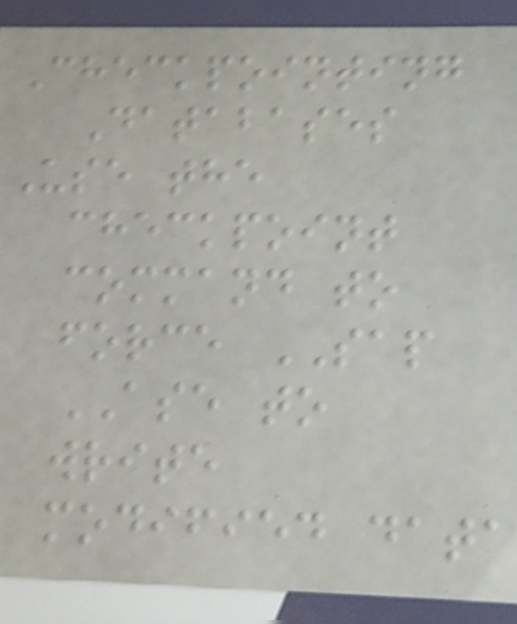Checkpointing
Databases
Use the
checkpoint
command to
force SAP
ASE to
write
modified data
